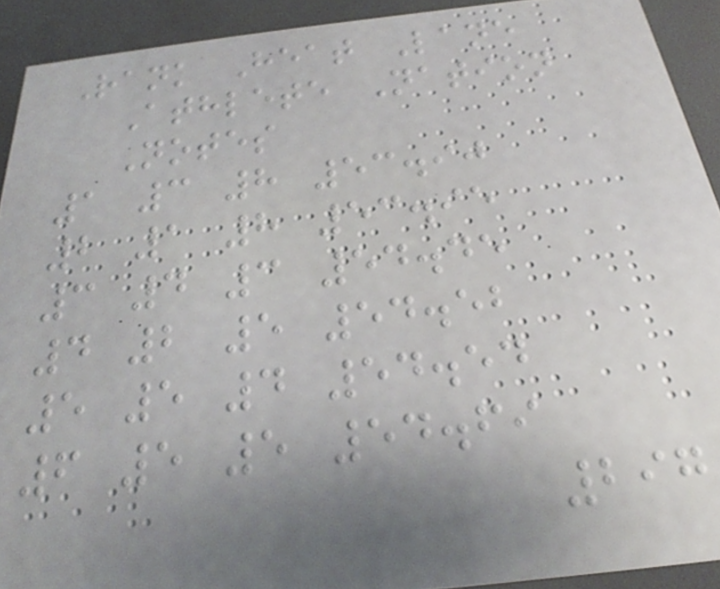Rank Heat Lane
Athlete Nation
Notes
1 3 8 53.90
2 1 8 53.95
3 4 3 54.45
4 2 5 54.52
5 5 4 54.54
6 5 5 54.69
297
